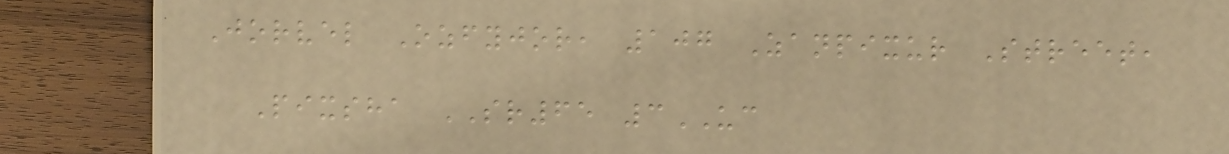Jorvel Ozfyjor, 107 Zanpixur Street,
Pixsha SR65 3UC
